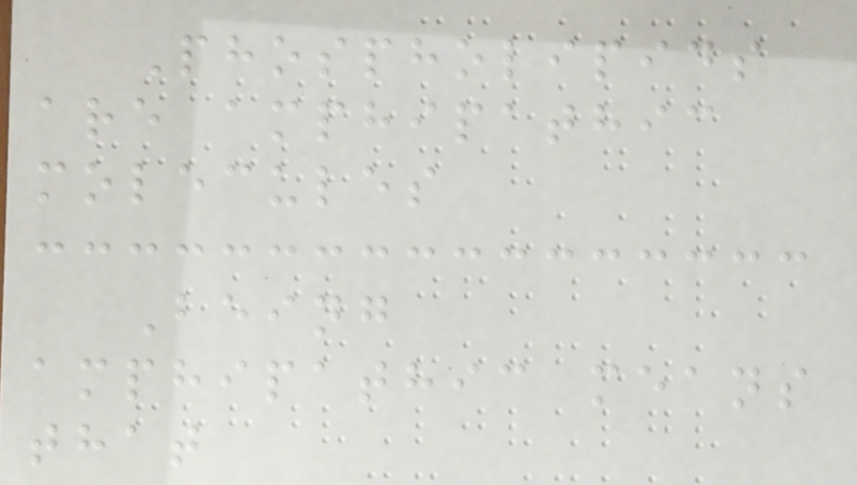Phospholipids
are amphipathic
molecules
Being
amphipathic means
that
